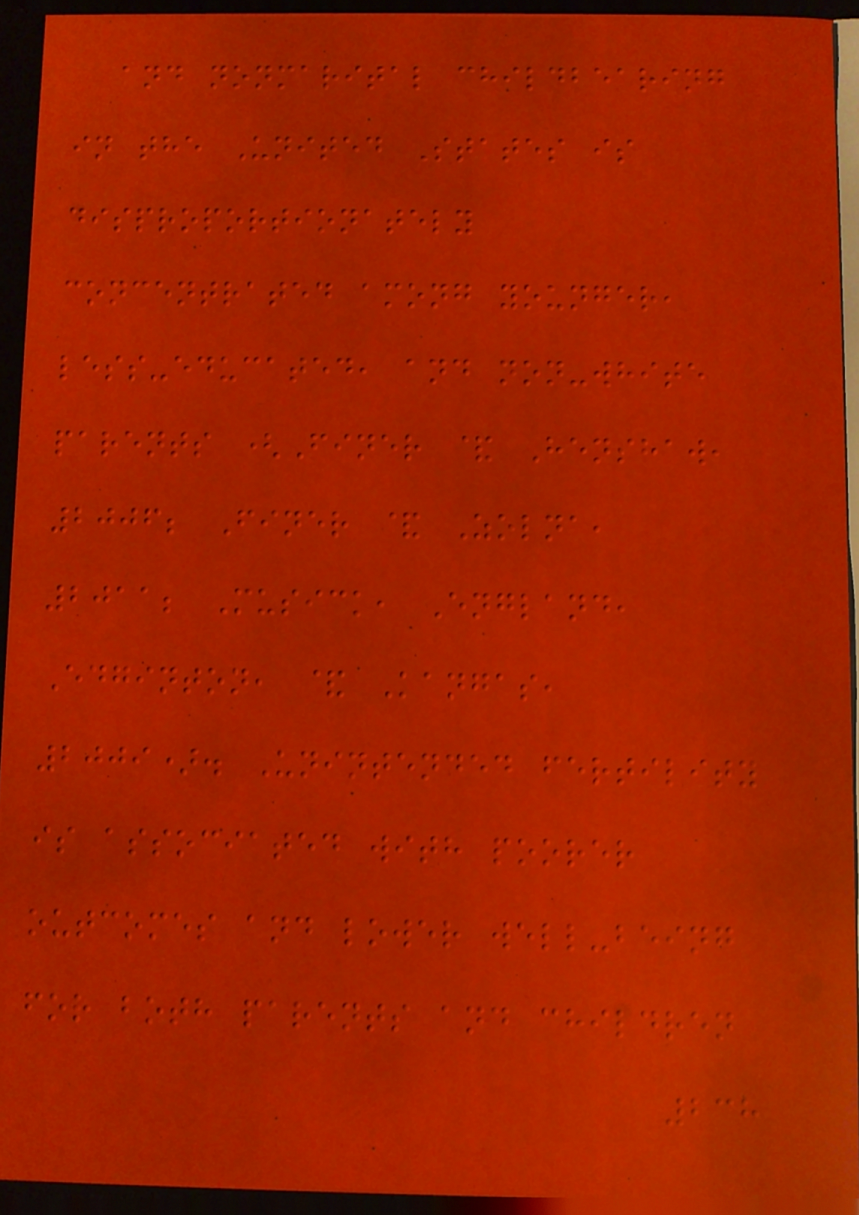and nonmarital childbearing
in the United States is
disproportionately
concentrated among younger,
less-educated, and non-white
parents (Finer & Henshaw,
2006; Finer & Zolna,
2011; Musick, England,
Edginton, & Kangas,
2009). Unintended fertility
is associated with poorer
outcomes and lower well-being
for both parents and children
238
